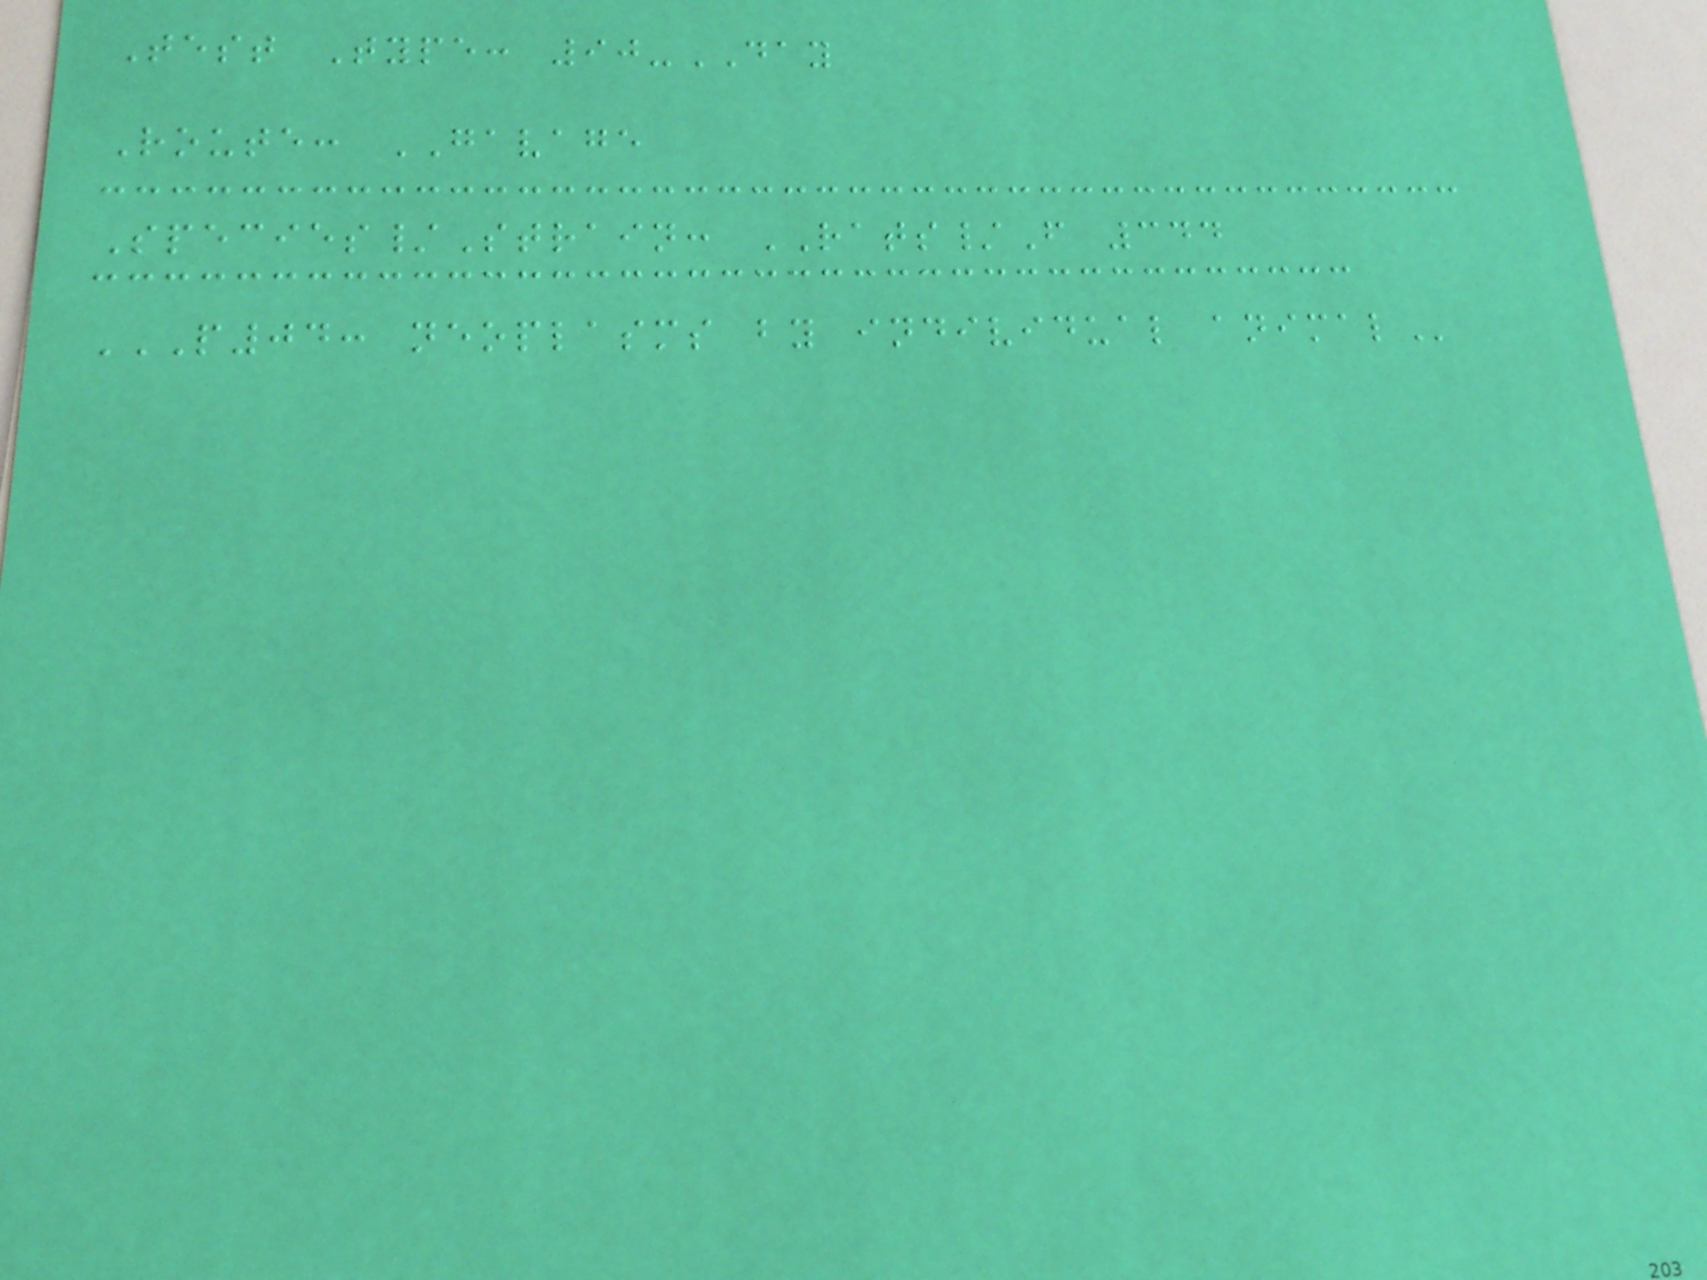Test Type: 90-DAY
Route: GAVAGE
Species/Strain: RATS/F 344
P04: NEOPLASMS BY INDIVIDUAL ANIMAL
